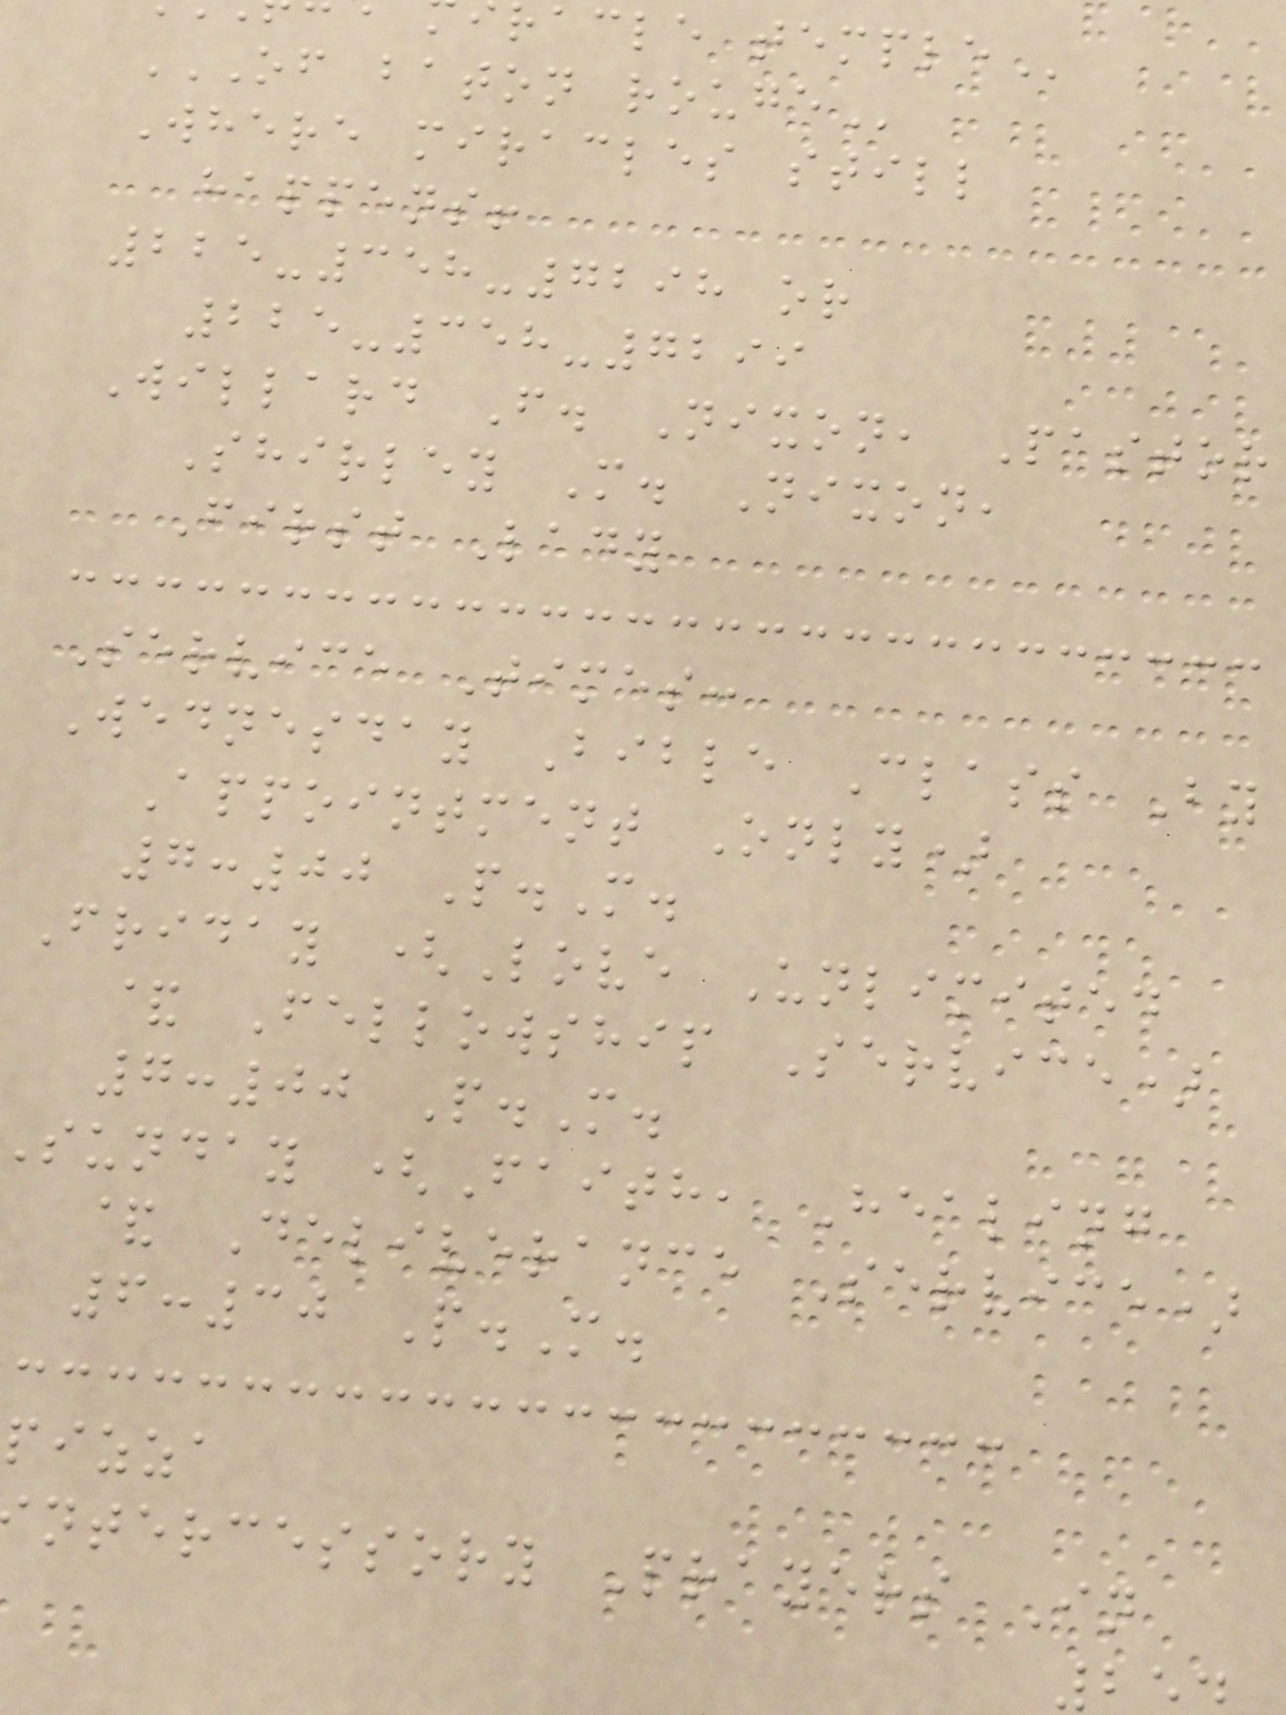OF BATON ROUGE
Where miracles still
happens!
225-358-7298 or
225-358-7299
Willard F. Nixon, Pastor
Shirley M. Nixon,
First Lady
Service Times:
Wednesday Bible Class By
Appointment Only)
7:00 P.M.
Friday (Love Unlimited
& Fellowship Service)
7:00 P.M.
sunday (Faith, Healing
& Deliverance Service)
6:30 P.M.
pizza
ntercessory Prayers In
